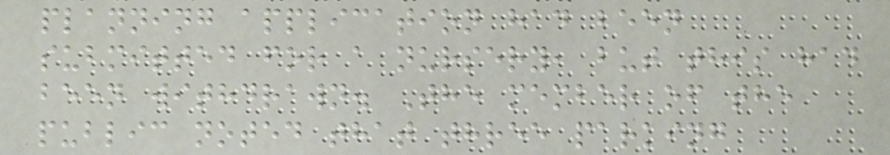planning application had been
submitted for a nursery, but this had
been withdrawn. The member of the
public noted that three parking
